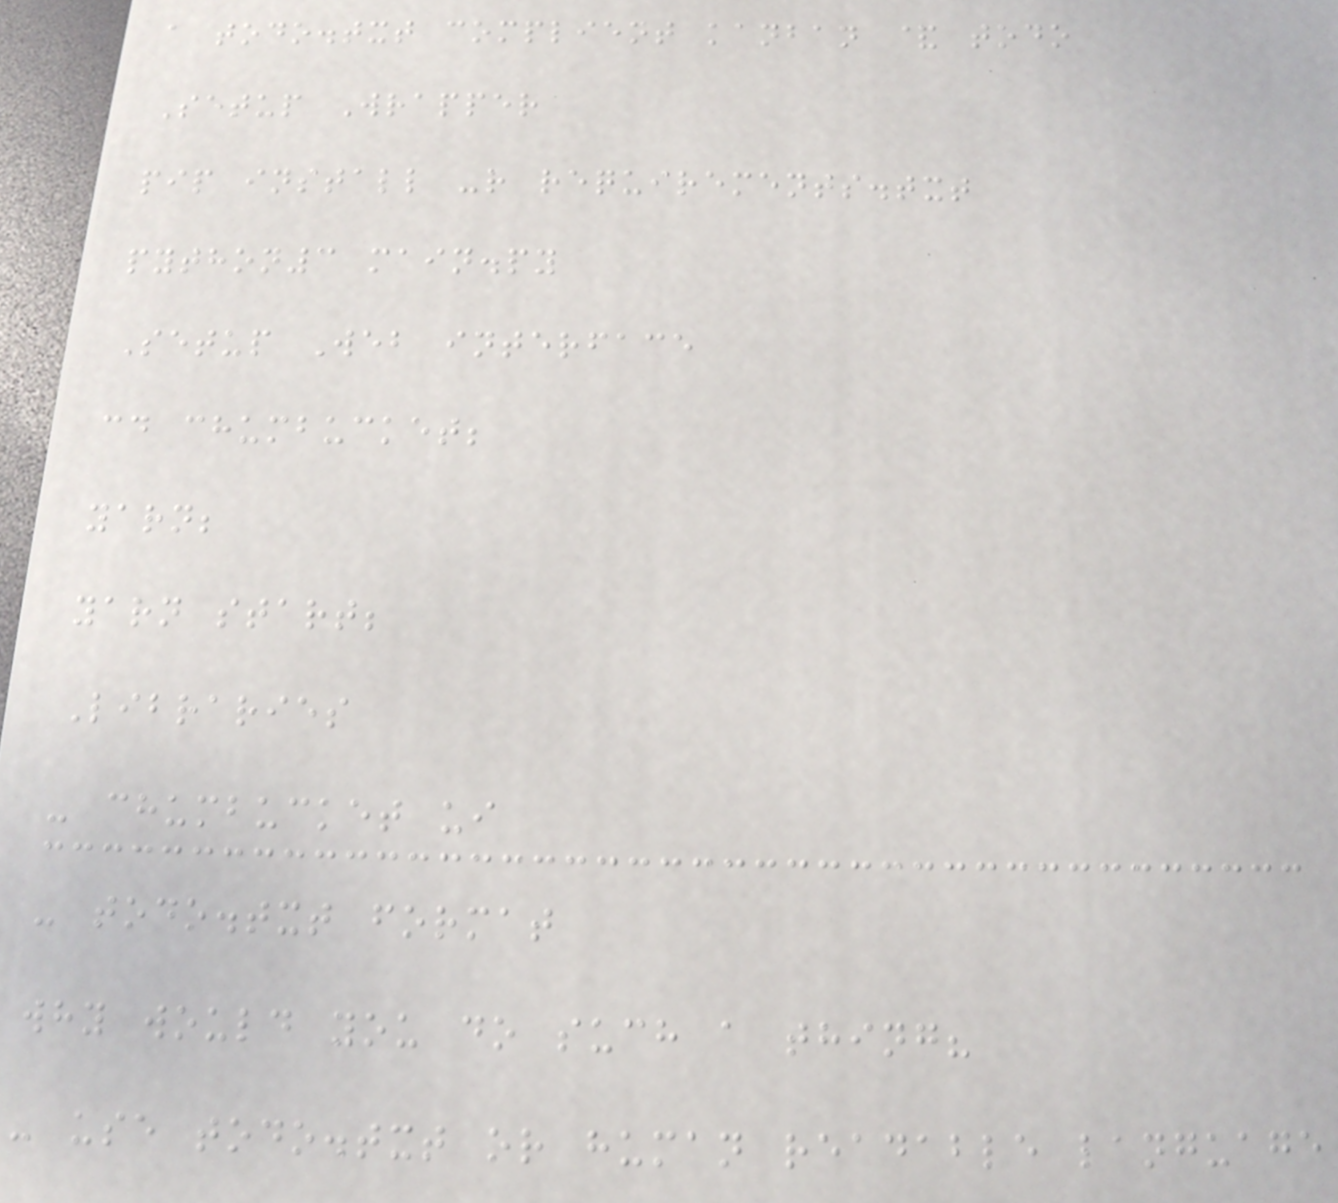a todo.txt complient kanban & todo
Setup Wrapper
pip install -r requirements.txt
python3 main.py
Setup Web interface
cd chumbucket;
yarn;
yarn start;
Libraries
- chumbucket ui
- todo.txt format
why would you do such a thing?
- use todo.txt or human readable language
